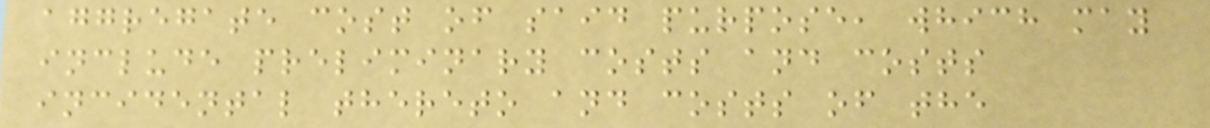aggregate cost of said purpose, which may
include preliminary costs and costs
incidental thereto and costs of the
